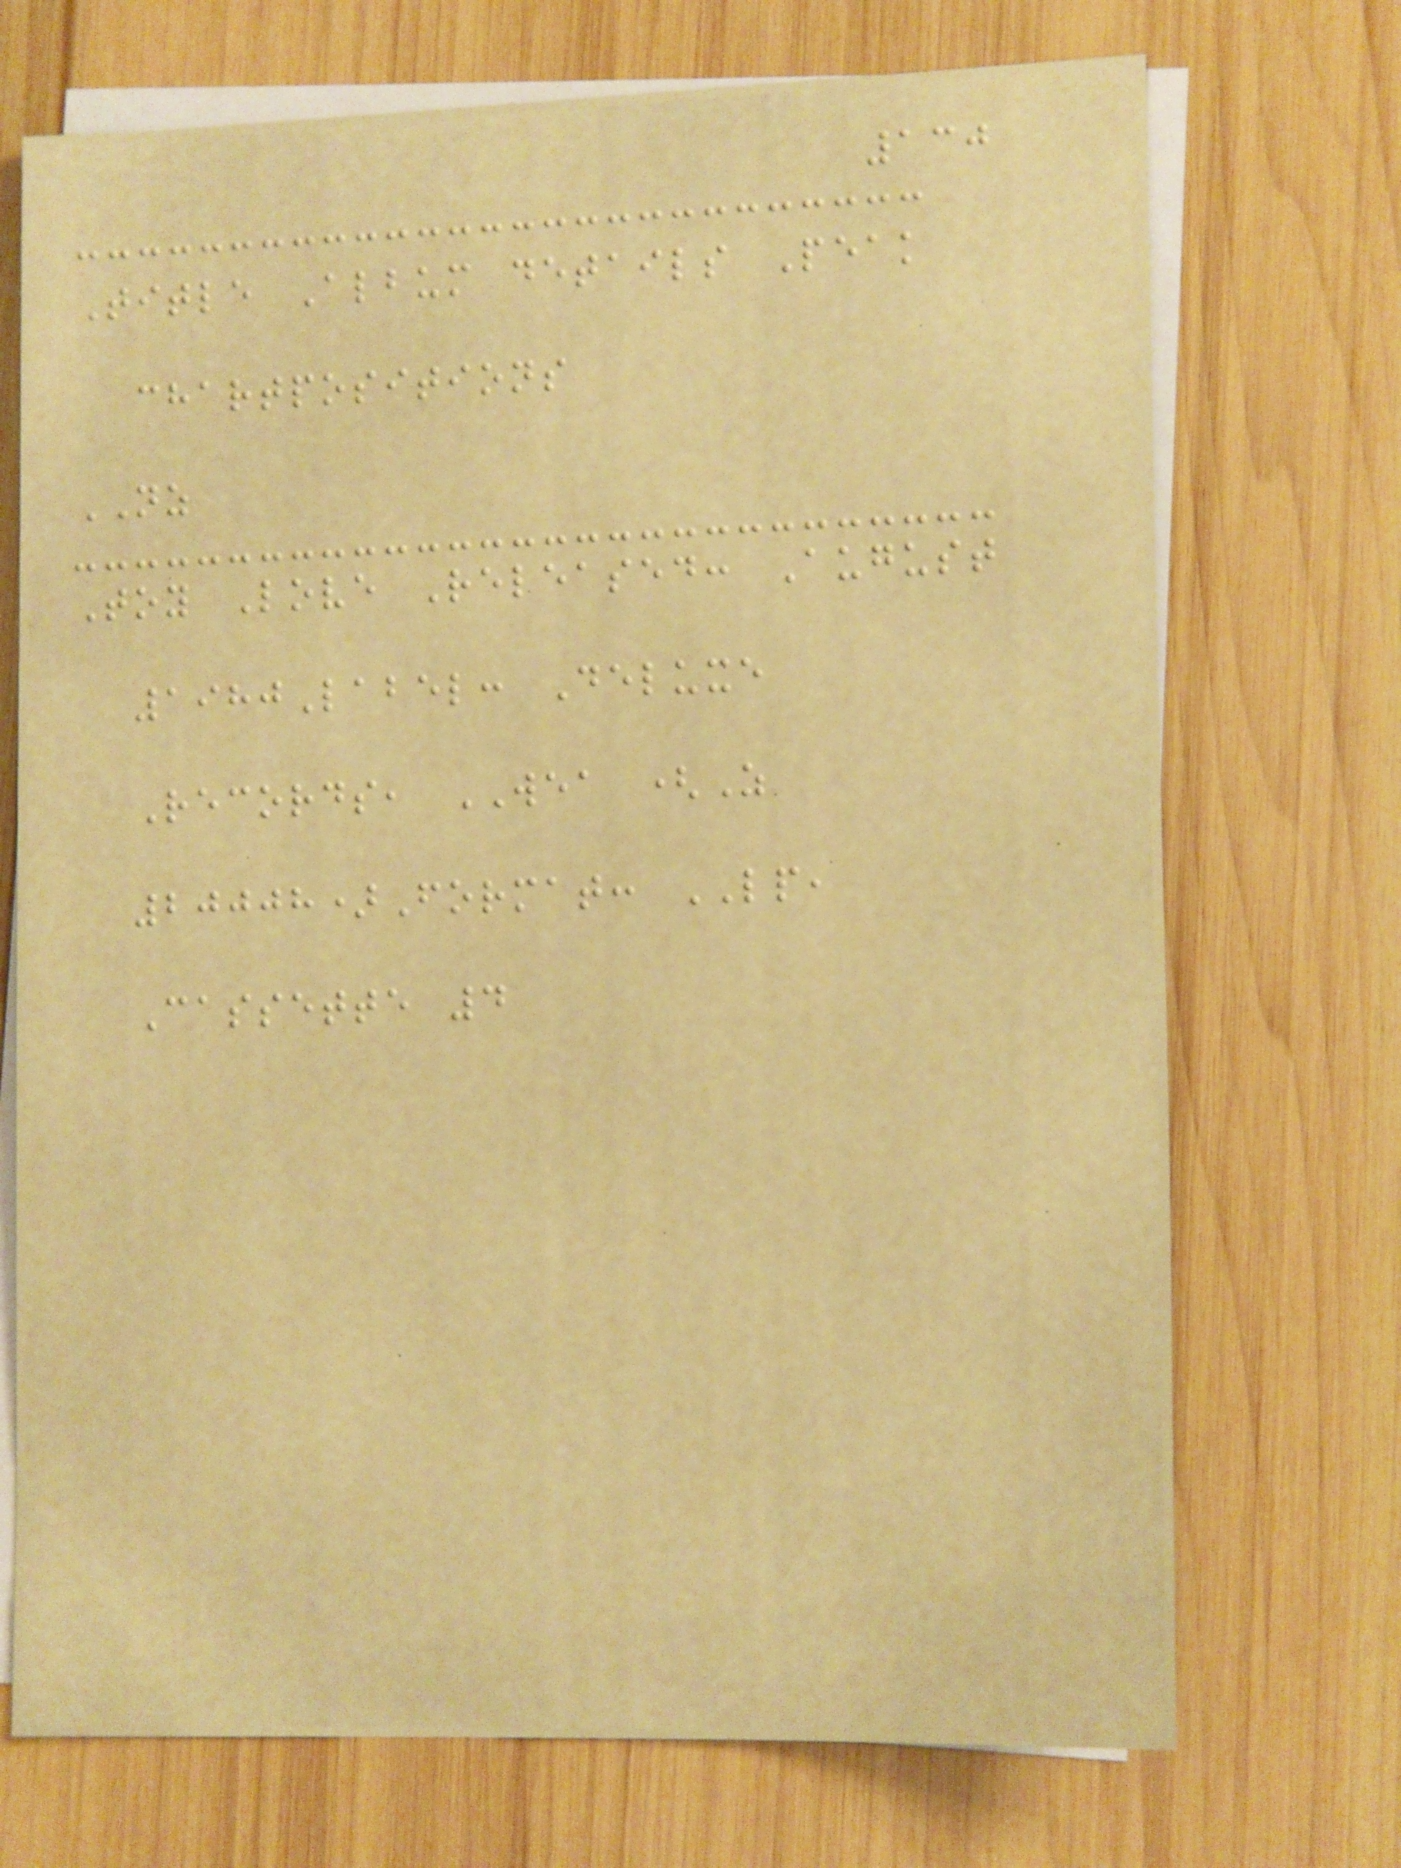130
Title Album details Peak
chartpositions
NZ
Toy Love Released: August
1980Label: Deluxe
Records, WEA (Z
20008)Format: LP,
Cassette 4
